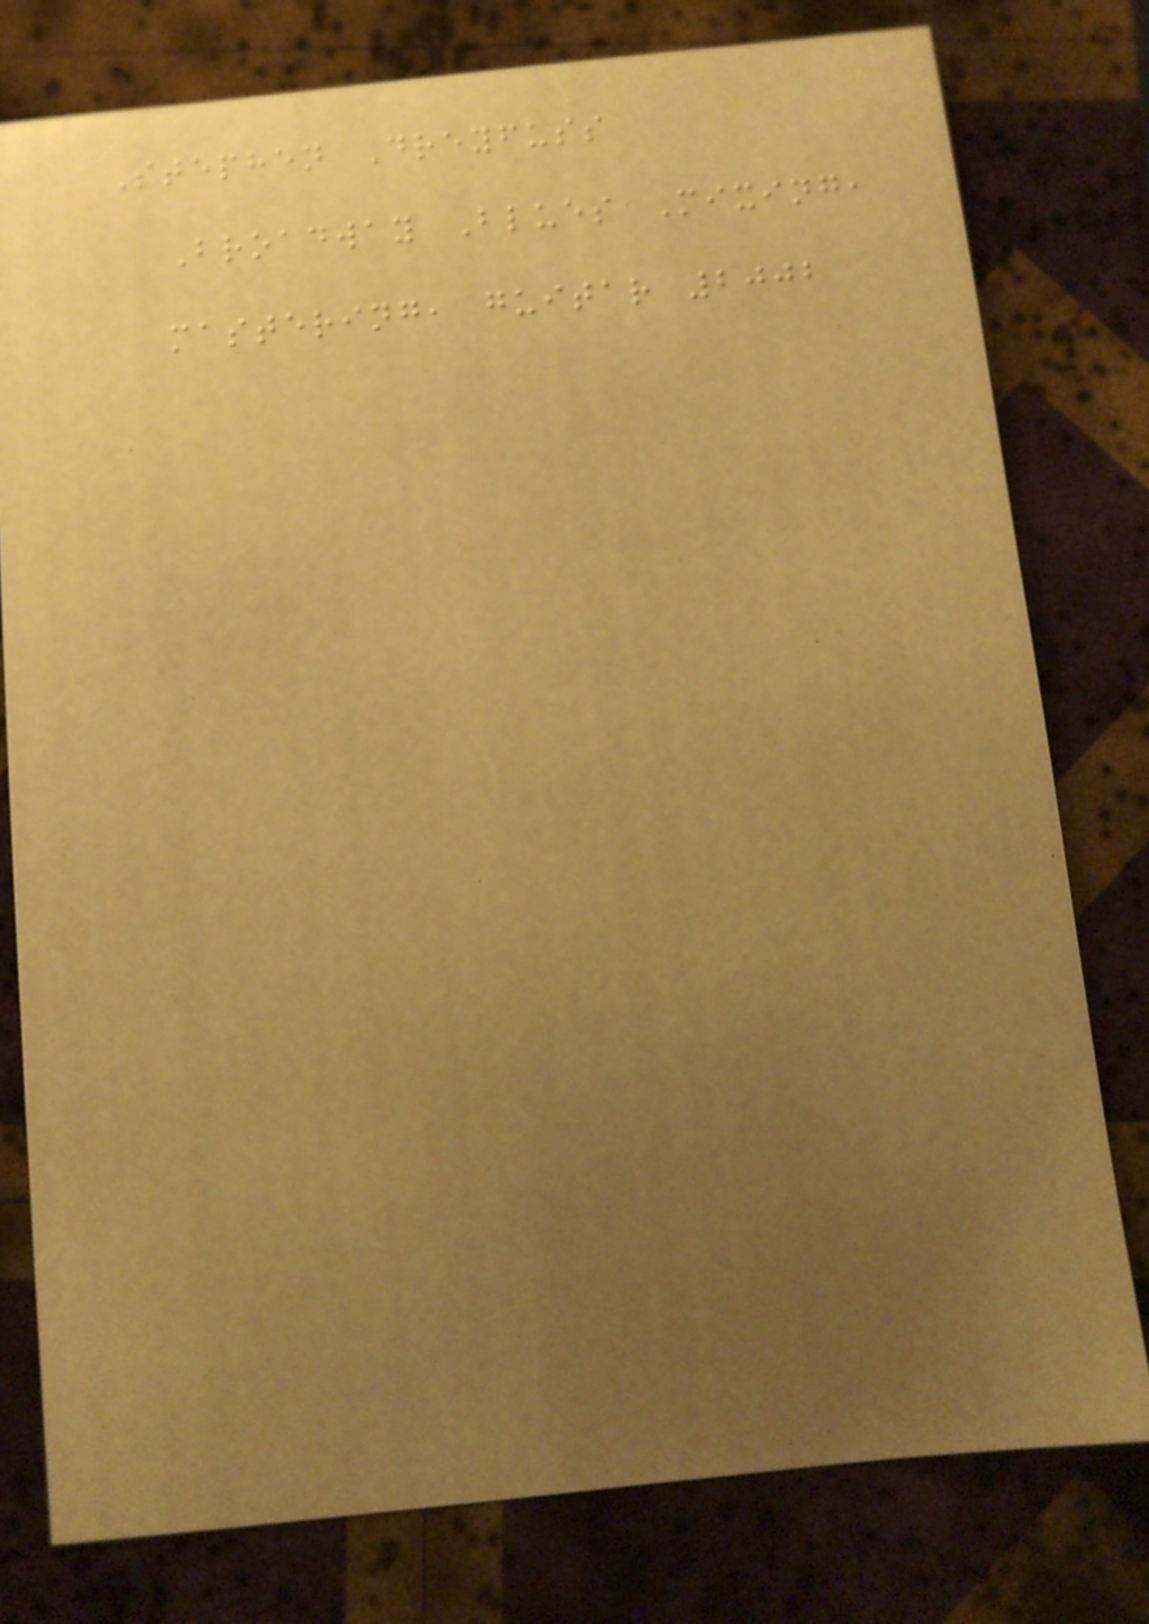Stephen Dreyfuss
Broadway Blues Mixing,
mastering, guitar 2002
